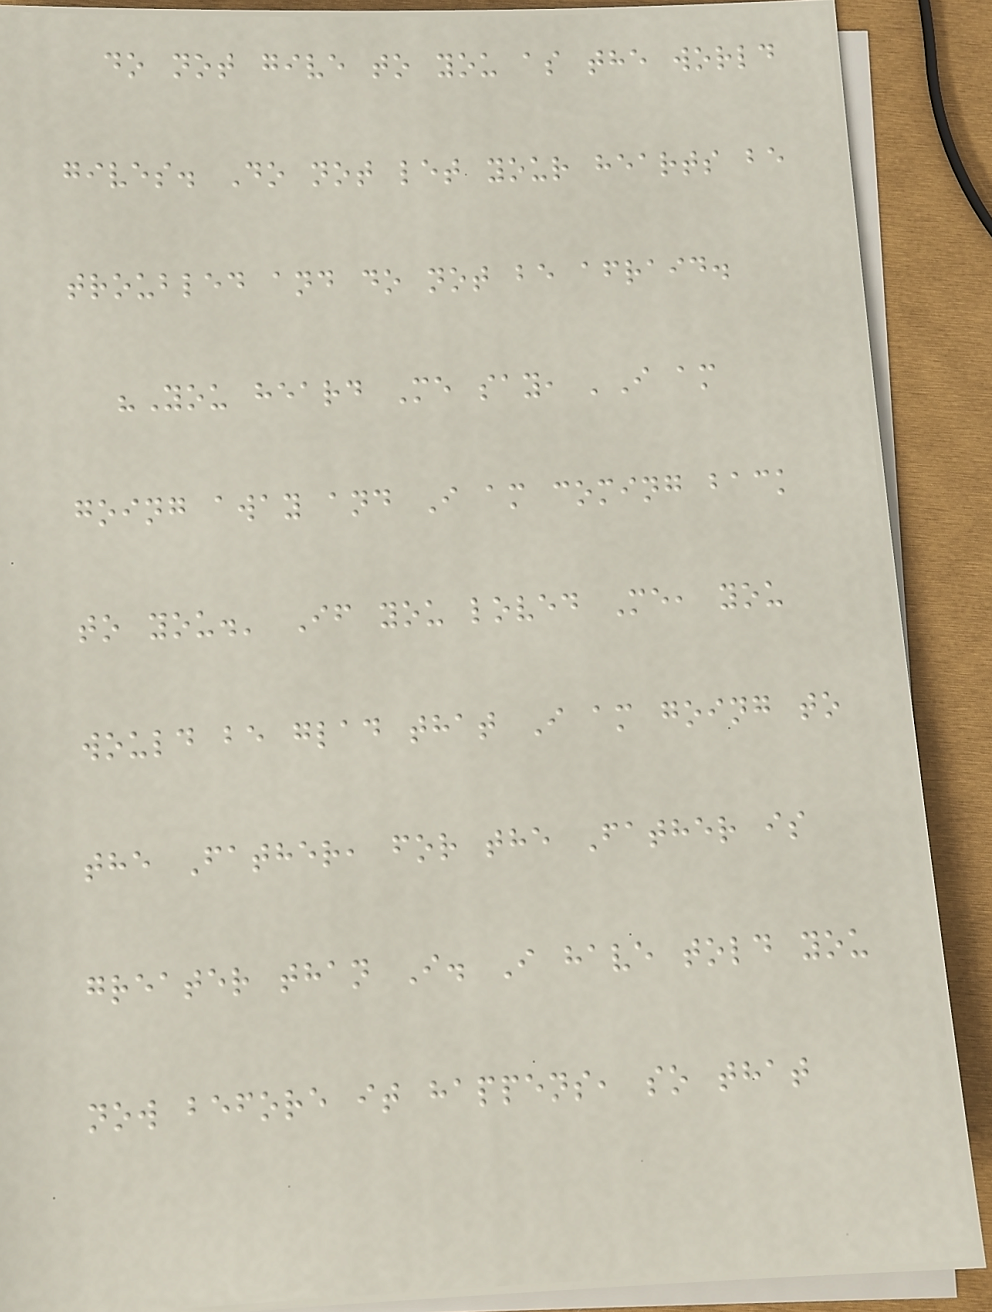do not give to you as the world
gives. Do not let your hearts be
troubled and do not be afraid.
"You heard Me say, 'I am
going away and I am coming back
to you.' If you loved Me, you
would be glad that I am going to
the Father, for the Father is
greater than I. I have told you
now before it happens, so that
